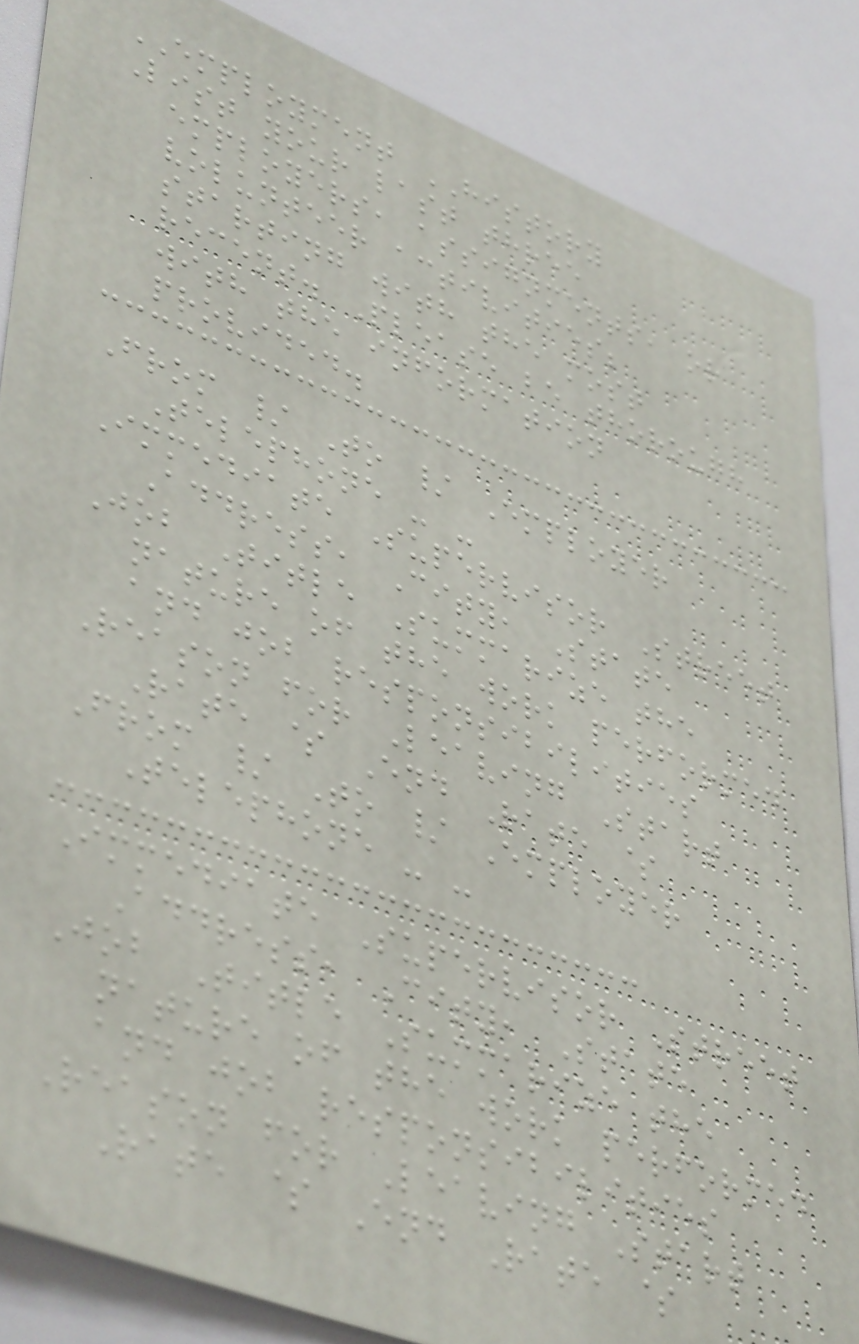EMPLOYMENT HISTORY
List your last three
employers, assignments, or
volunteer activities;
starting with the most
recent. Please be thorough
with the information
provided.
From / To / Employer
Telephone - -
Immediate Supervisor Street
Address, City, State
Job Title Summarize the
nature of the work performed
and job responsibilities
Reason for Leaving Start
Rate $ End Rate $
From / To / Employer
Telephone - -
Immediate Supervisor Street
Address, City, State
Job Title Summarize the
nature of the work performed
and job responsibilities
Reason for Leaving Start
Rate $ End Rate $
